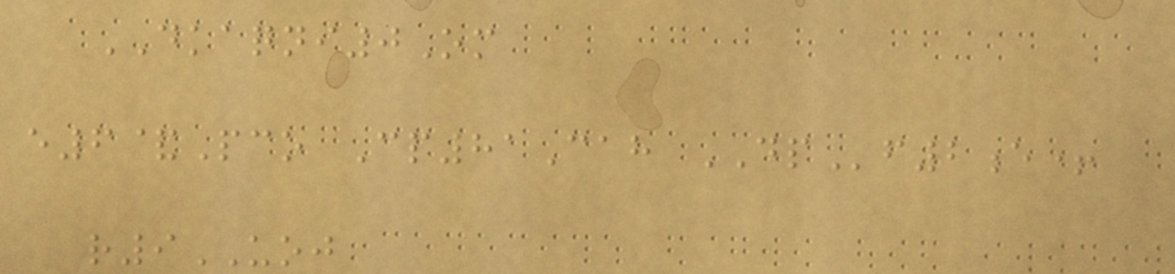DKAQNI0Om
e6&Pco Cp81Cah DPf2e+
r9UOJ
